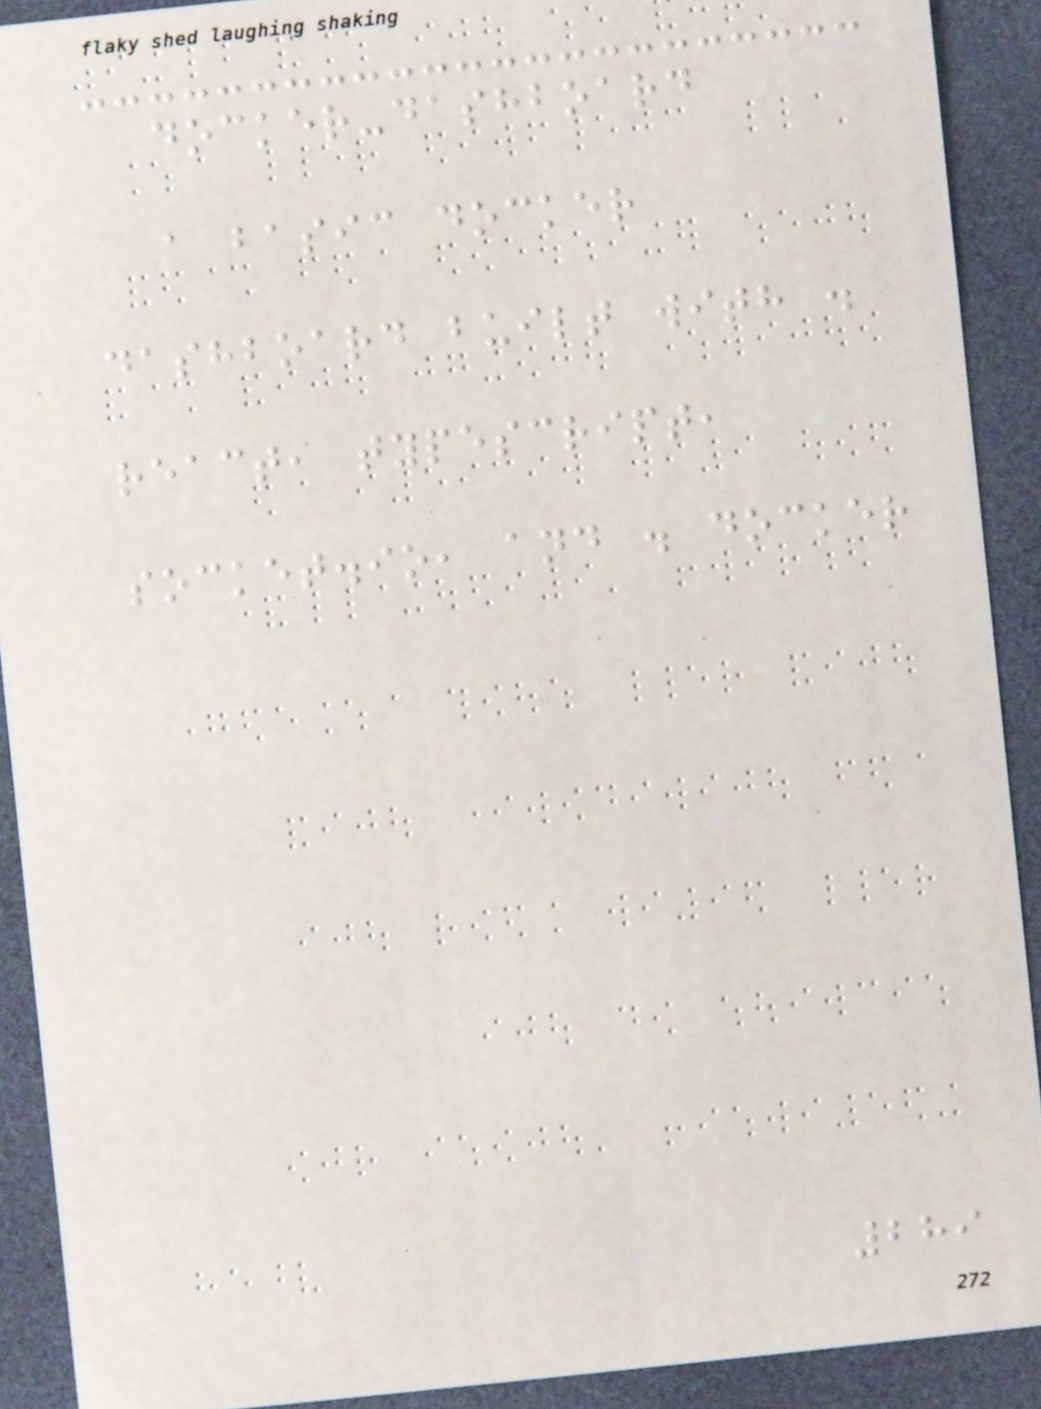docker-dashboard
a basic docker
dashboard built with .
react, typescript,
socket.io, and . docker
289
